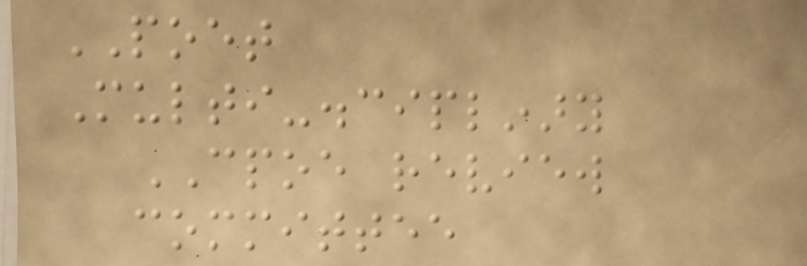POET
Multi-disciplinary
CPOE review
committee
